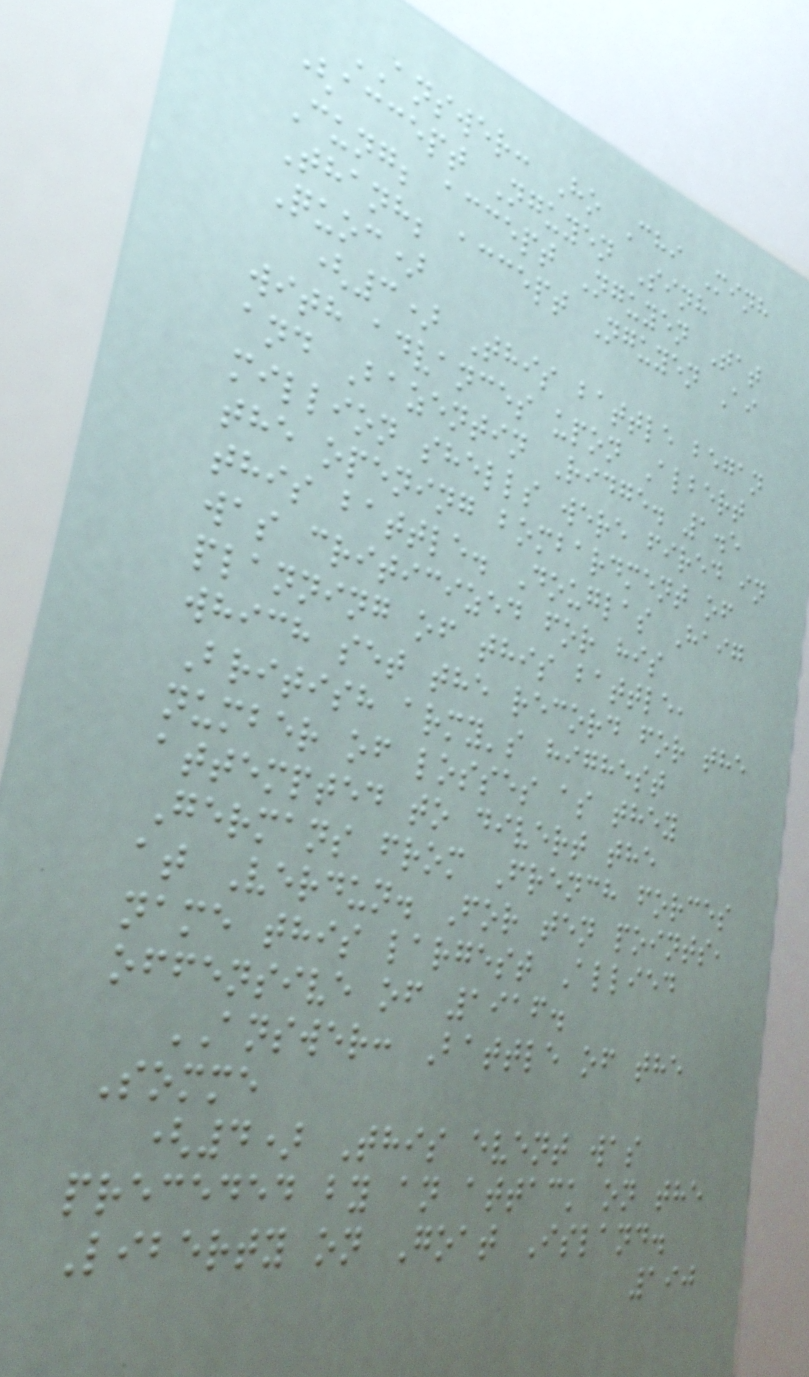ANSWER: Ho Chi Minh
(accept Nguyen Sinh
Cung; accept Nguyen Tat
Thanh; accept Nguyen Ai
Quoc)
(3) This battle began
with advances upon Albert
and Bazentin Ridge. 1.5
million shells were fired in
the opening bombardment of
this battle. Douglas Haig
was criticized for his
planning of this battle,
which set the record for the
British army's highest
number of losses as they
attempted to divert the
Germans from French forces
at Verdun. For ten points,
name this largest Allied
offensive of 1916.
ANSWER: Battle of the
Somme
(4) This event was
preceded by an attack on the
Liberty on Goat Island.
190
